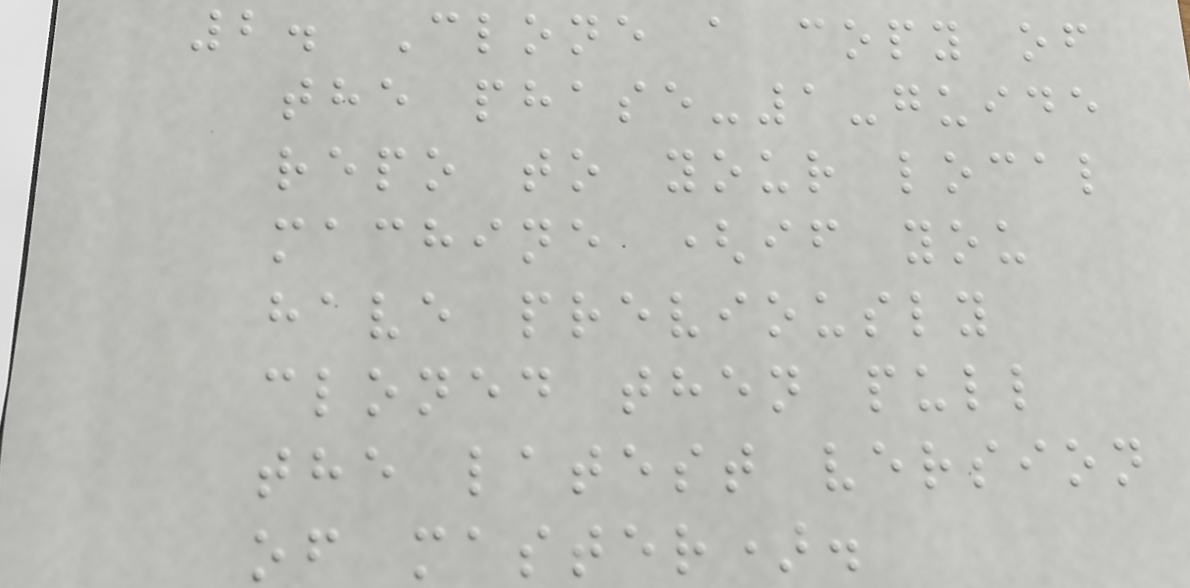2. Clone a copy of
the phase-1-guide
repo to your local
machine (if you
have previously
cloned then pull
the latest version
of master).
